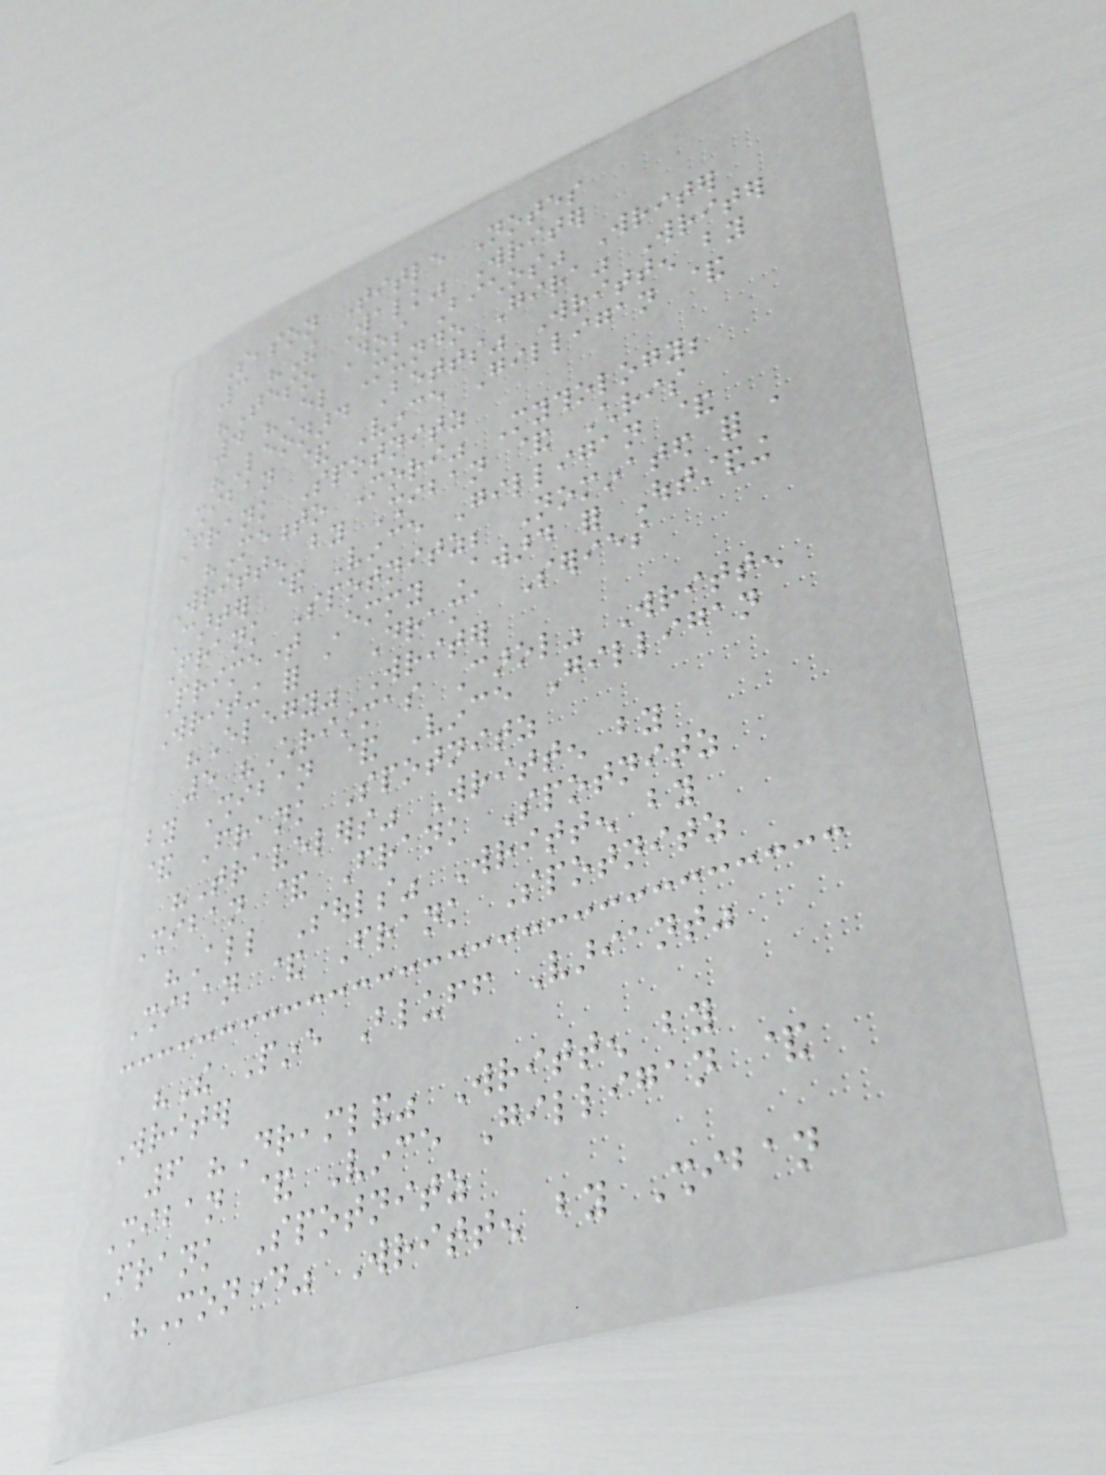Season Title Notes
3 "The Walk" Writer
"Teso Dos Bichos" Writer
4 "El Mundo Gira" Writer
"Leonard Betts" Written by
Shiban & Vince Gilligan &
Frank Spotnitz
"Memento Mori" Mythology;
Written by Shiban & Chris
Carter & Vince Gilligan &
Frank Spotnitz; Nominated for a
Primetime Emmy Award for Outstanding
Writing for a Drama Series
"Elegy" Writer
5 "Christmas Carol" Written
by Shiban & Vince Gilligan
& Frank Spotnitz
"Travelers" Written by
Shiban & Frank Spotnitz
"All Souls" Written by
Shiban & Frank Spotnitz
"The Pine Bluff Variant"
Writer
6 "Dreamland" Written by
Shiban & Vince Gilligan &
Frank Spotnitz
"Monday" Written by Shiban
